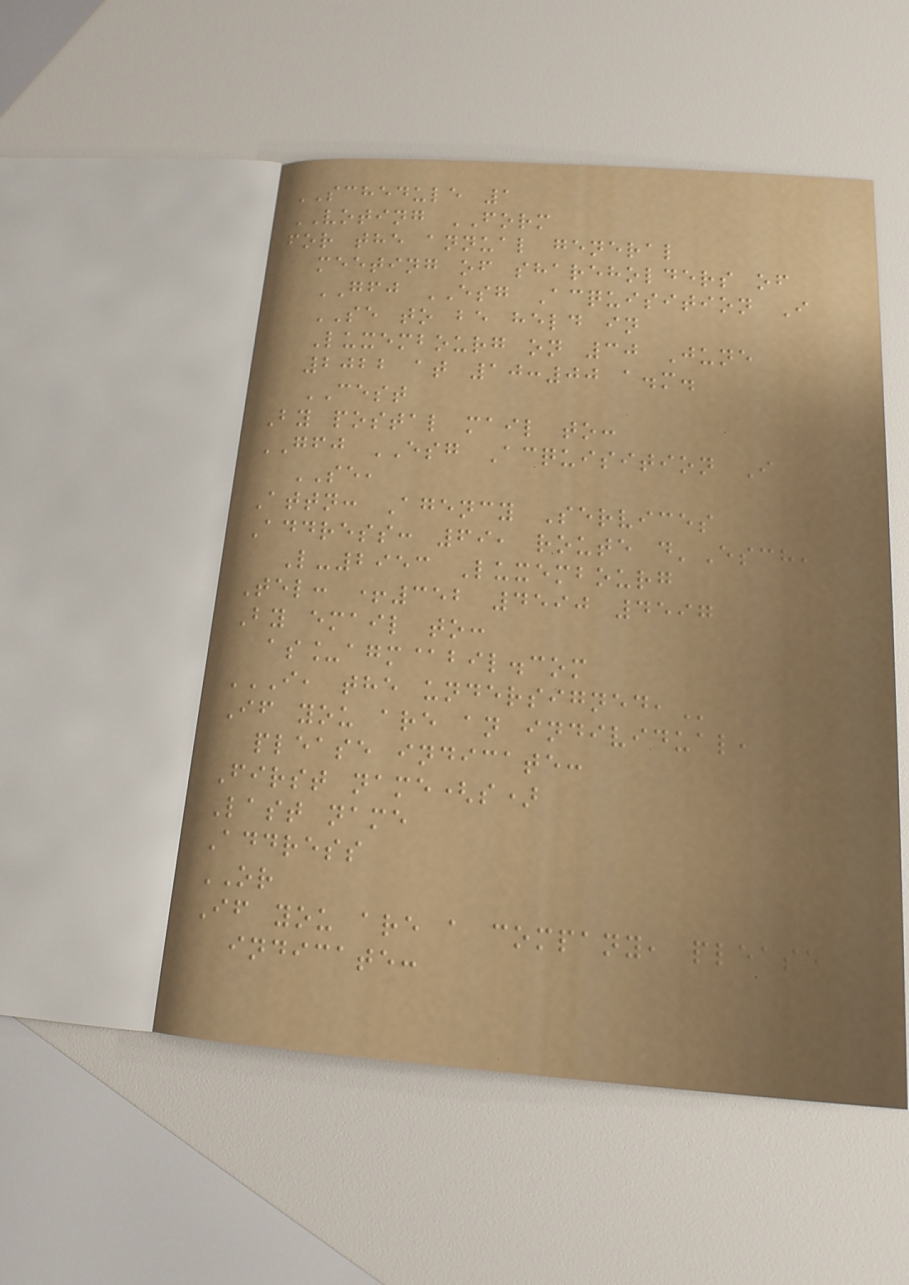SCHEDULE 1
VOTING FORM
for the annual general
meeting of shareholders of
GFJ ESG Acquisition I
SE to be held in
Luxembourg on 30 June
2022 at 10:00 a.m.
CEST
By postal mail to:
GFJ ESG Acquisition I
SE,
Attn: Agency Services
Address: 69, route d'Esch,
L-2953 Luxembourg
Tel: +352 4590 4597
By email to:
as_agm@bil.com
I, THE UNDERSIGNED,
If you are an individual,
please indicate:
First name(s)
Last name
Address
OR
If you are a company, please
indicate:
